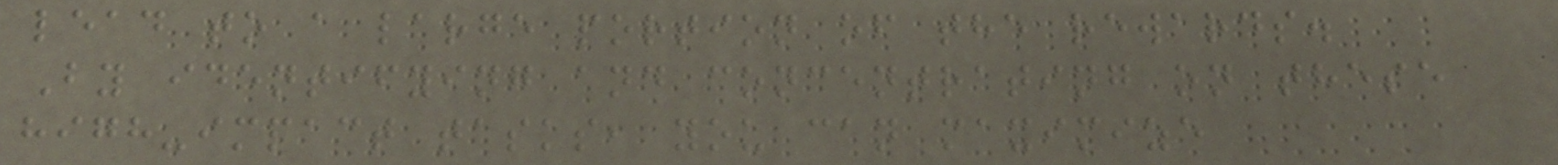lead to a large portion of the rewards.
By identifying and concentrating on these
high-impact tasks, you can maximize
